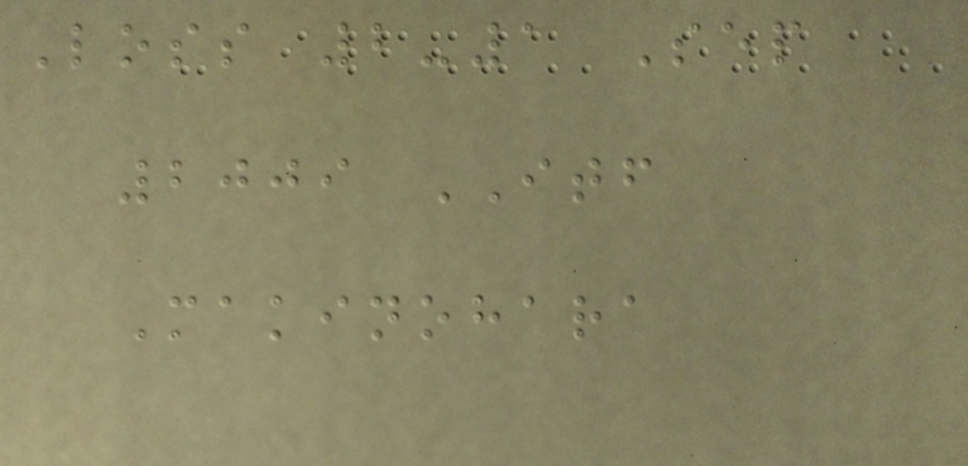Loss 2-1 Sep
2009 ITF
Makinohara
